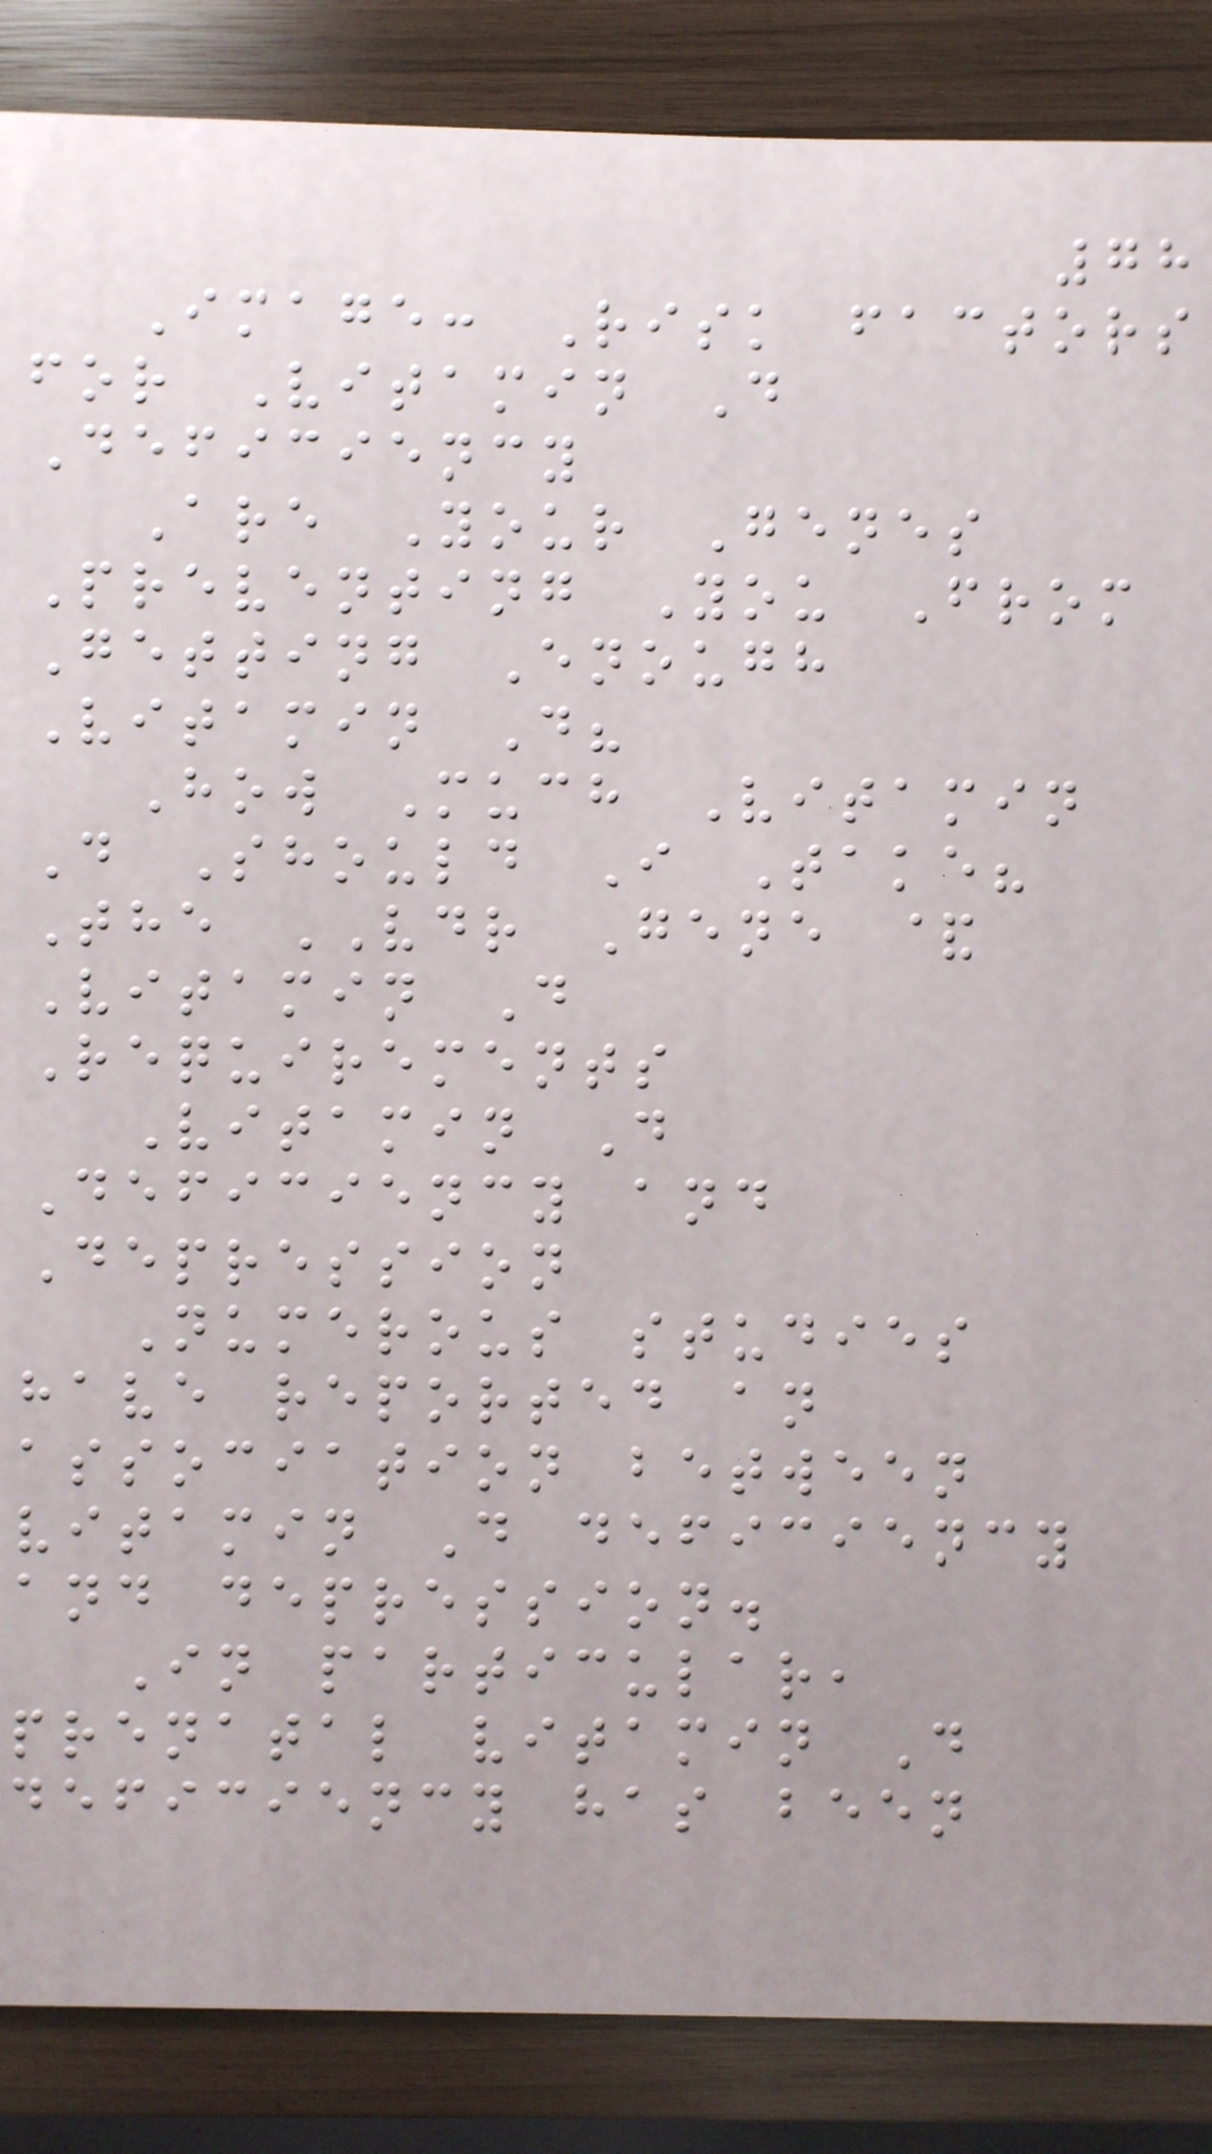78
Image: Risk factors
for Vitamin D
Deficiency
Are Your Genes
Preventing You From
Getting Enough
Vitamin D?
How Much Vitamin
D Should I Take?
The VDR Gene &
Vitamin D
Requirements
Vitamin D
Deficiency and
Depression
Numerous studies
have reported an
association between
vitamin D deficiency
and depression.
In particular,
prenatal vitamin D
deficiency has been
